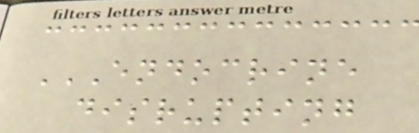ENDOCRINE
DISRUPTING
